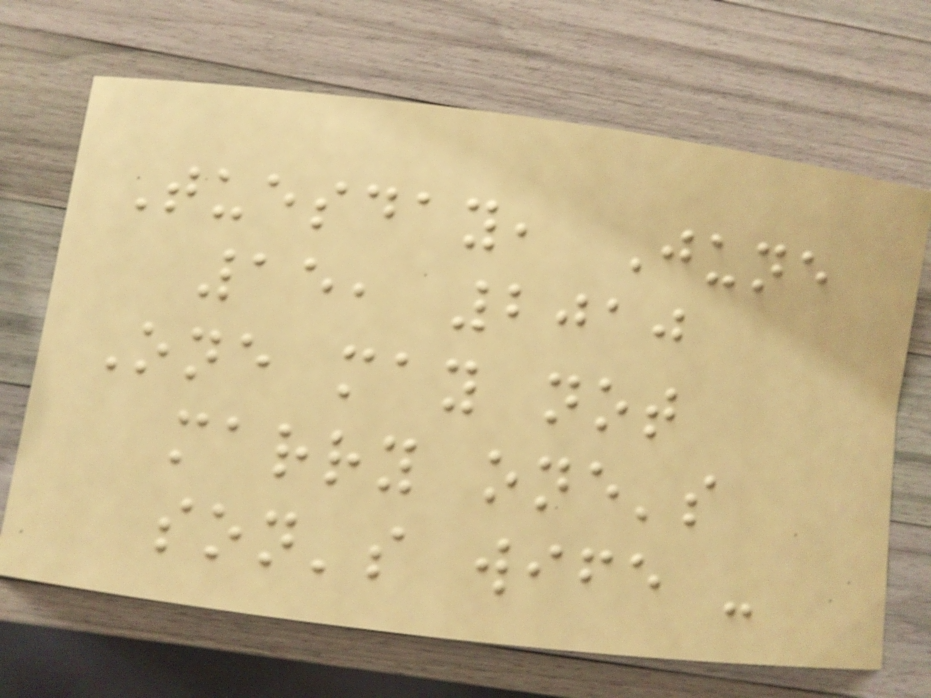Tuesday, June
15, 2010
One may not
marry one's
son's wife -
